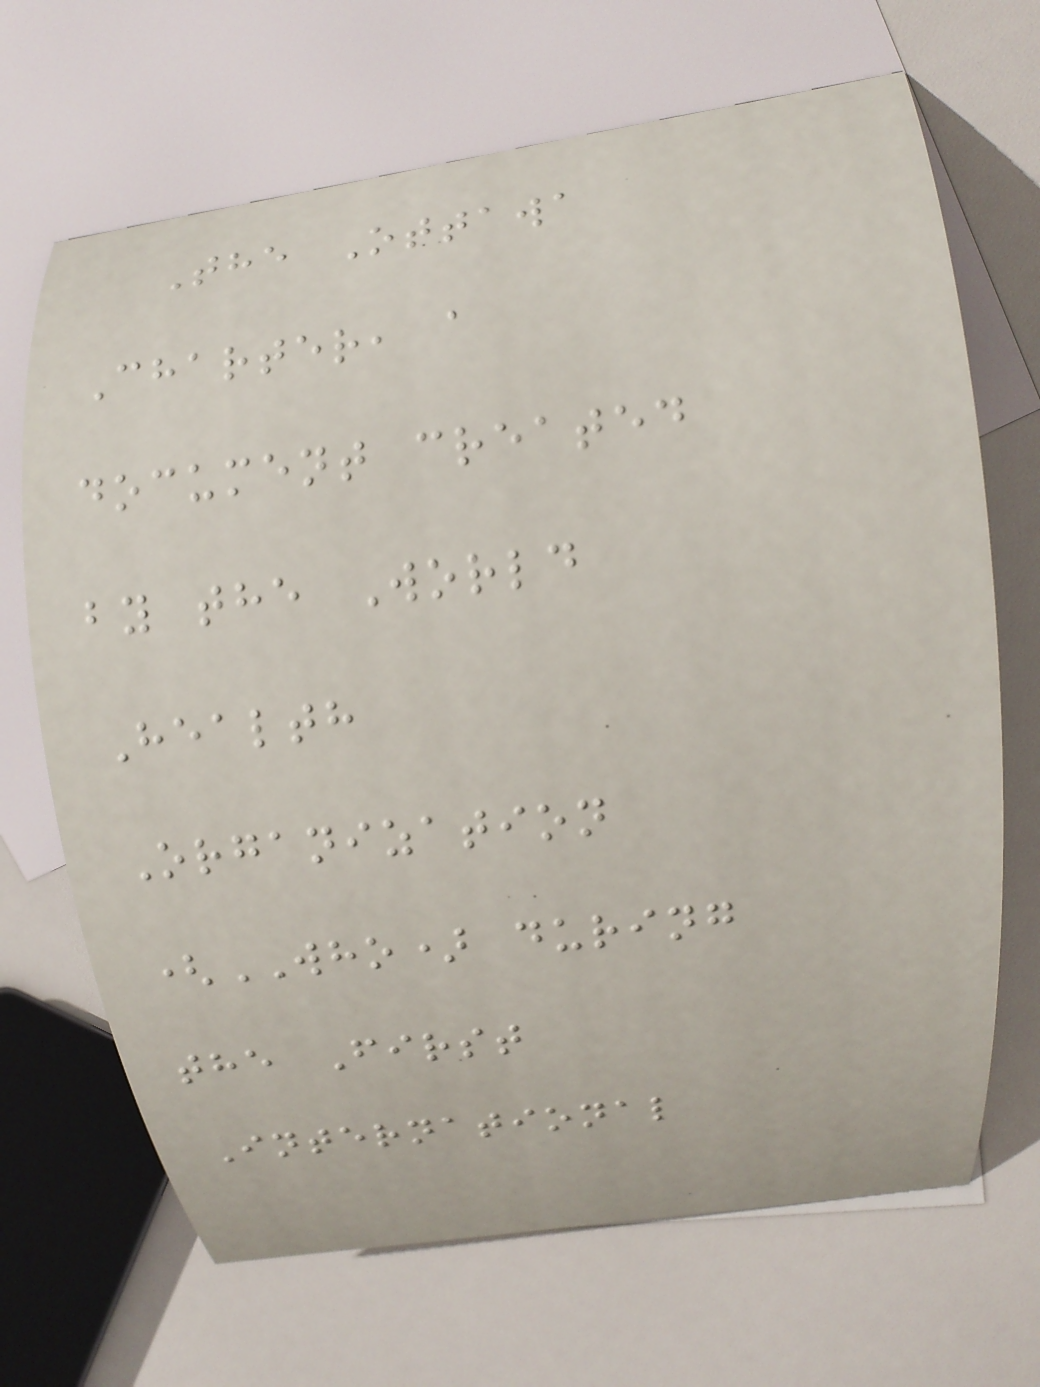The Ottawa
Charter, a
document created
by the World
Health
Organization
(WHO) during
the First
International
